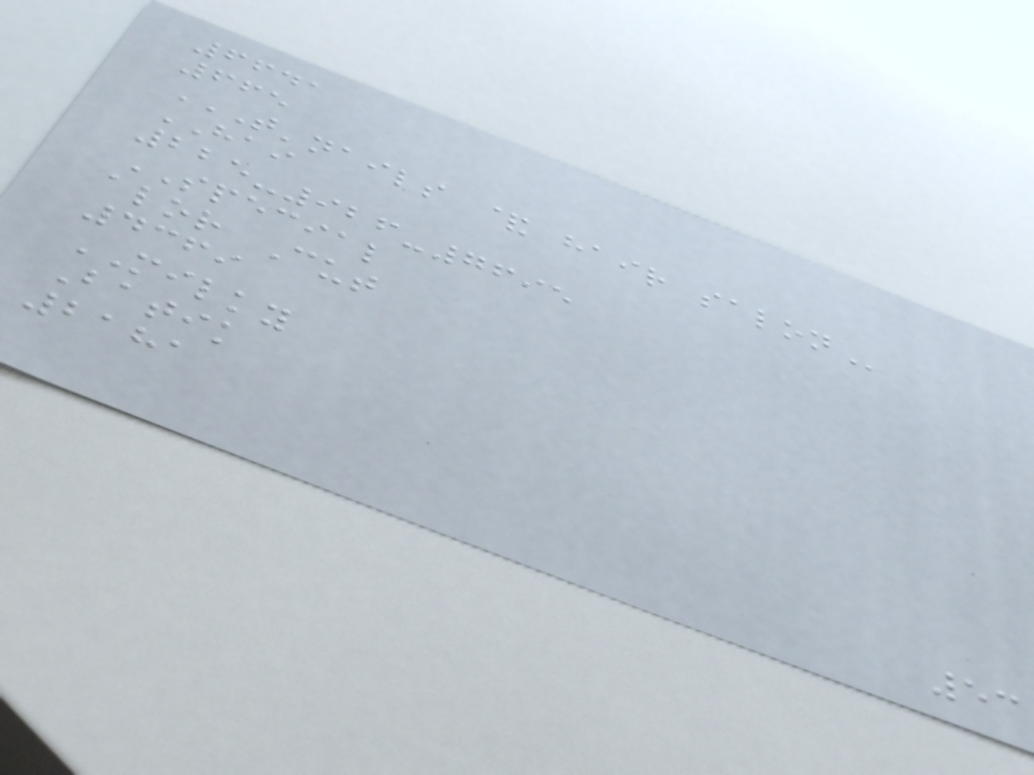6641
665
T'NAILS & HAIR SALON
HAI
225-926-7695
SPECIAL
alor Cut
4369
MILKY
Batik
2181
53
